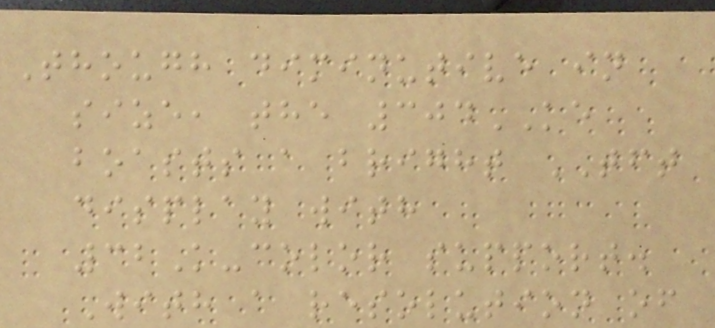Though diminutive in
size, the 304KE
boasts a bright TFT
display with
32K-color support.
With a resolution of
